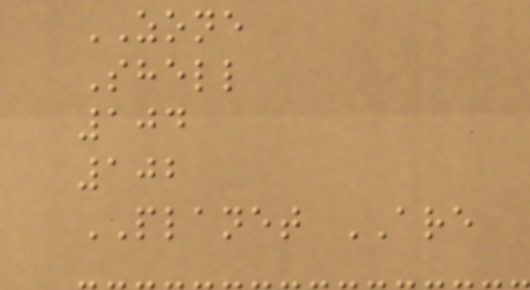ZONE
Shell
104
102
PLANET ARE
